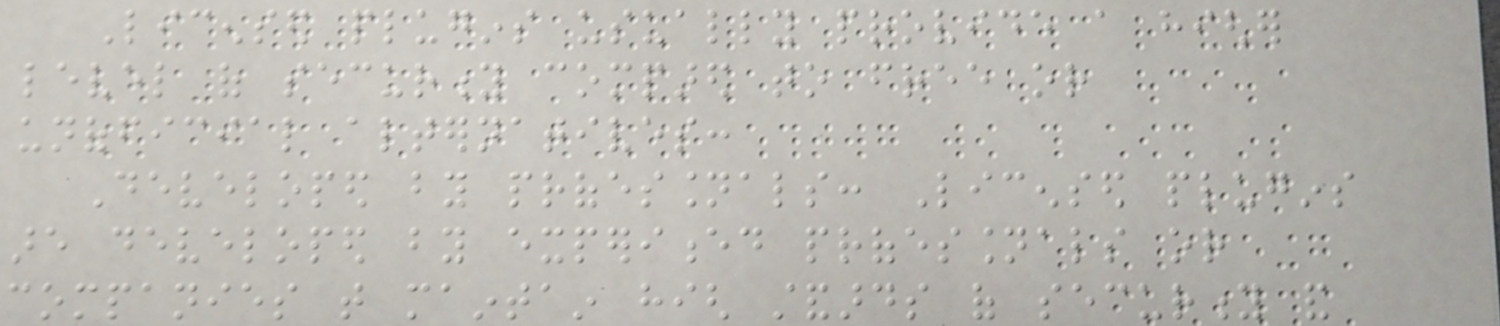Licensed plugins usually provide a higher
level of security compared to free or
unofficial alternatives:
Developed by professionals: Licensed plugins
are developed by experienced professionals or
companies that maintain high standards of security and
